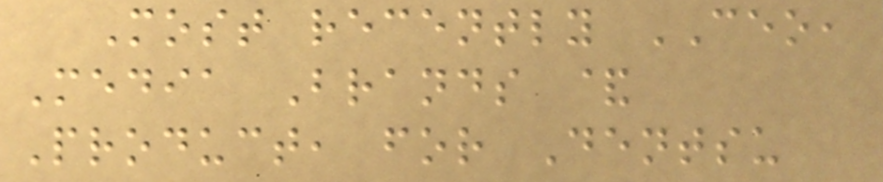Most recently CEO,
Media Brands &
Product, for Dentsu
